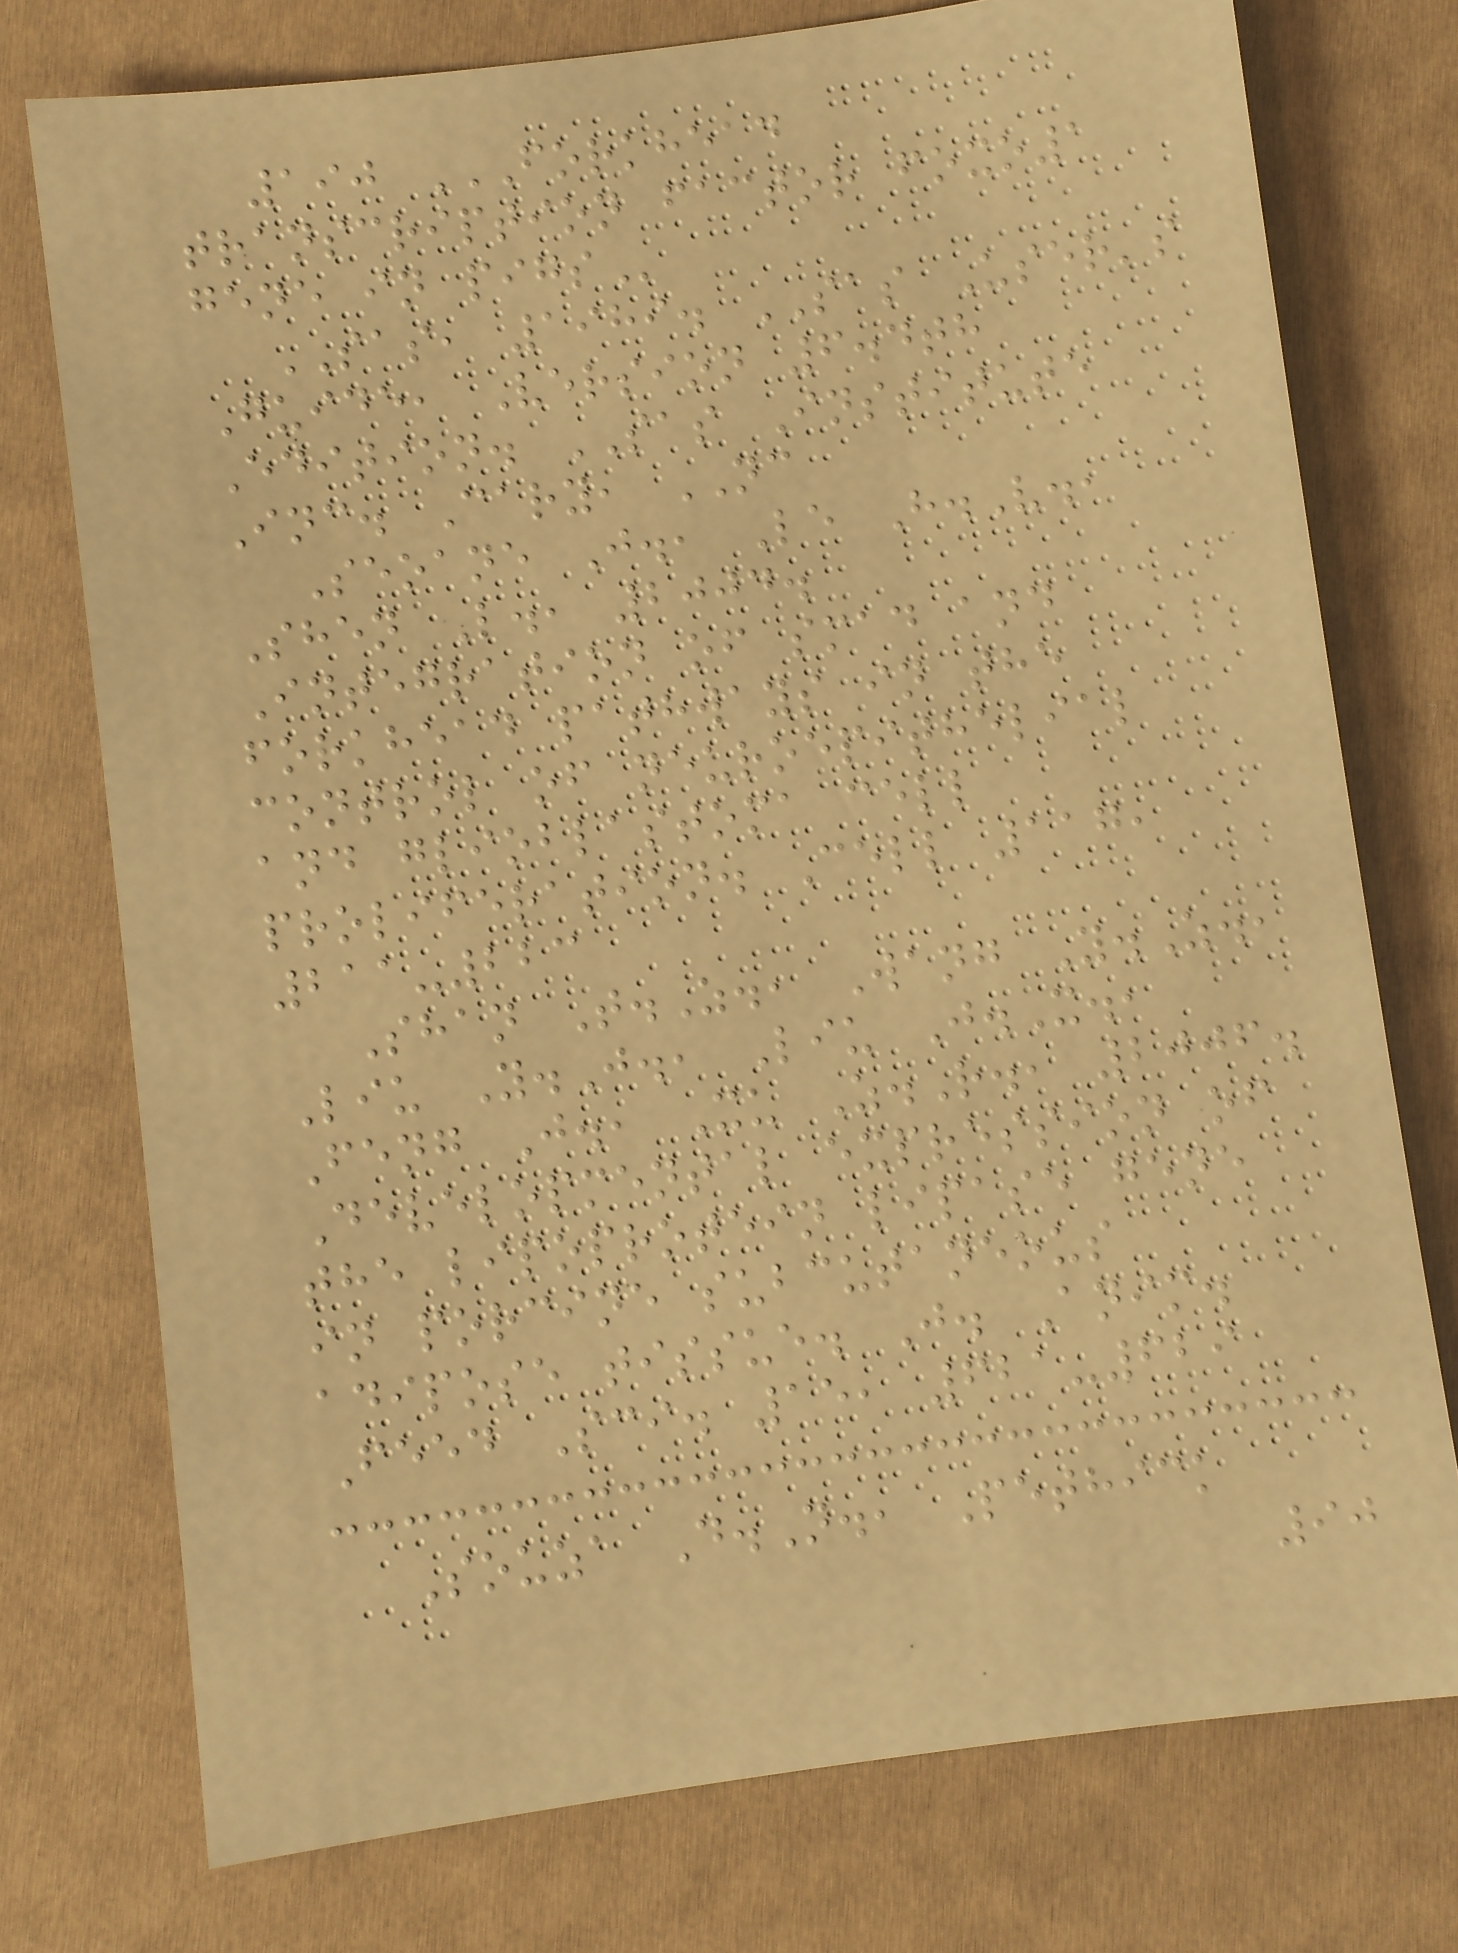190 FORKHEAD
TRANSCRIPTION FACTOR FOXO1
GENE IN PIGS
SAS, 1989. SAS User's
Guide, Version 6.4th
Edition. SAS Institute
Inc. Cary, NC
Seoane J., Le H.V.,
Shen L., 2004.
Integration of smad and
forkhead pathways in the
control of neuroepithelial
and glioblastoma cell
proliferation. Cell 117,
211-223
Shan T.Z., Wang Y.Z.,
Liu Y.J., Liu J.X.,
Feng J., Xu Z.R., 2006.
Developmental expression of
the lipoprotein lipase gene
in porcine subcutaneous
adipose tissue. J. Anim.
Feed Sci. 15, 621-629
Souza D.N., Pethick
90
